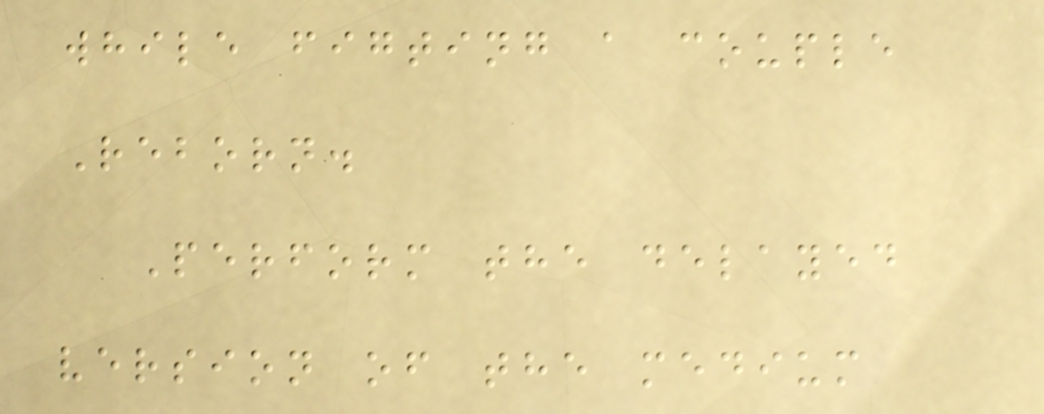while figting a couple
Reborn.
Perform the delayed
version of the medium
